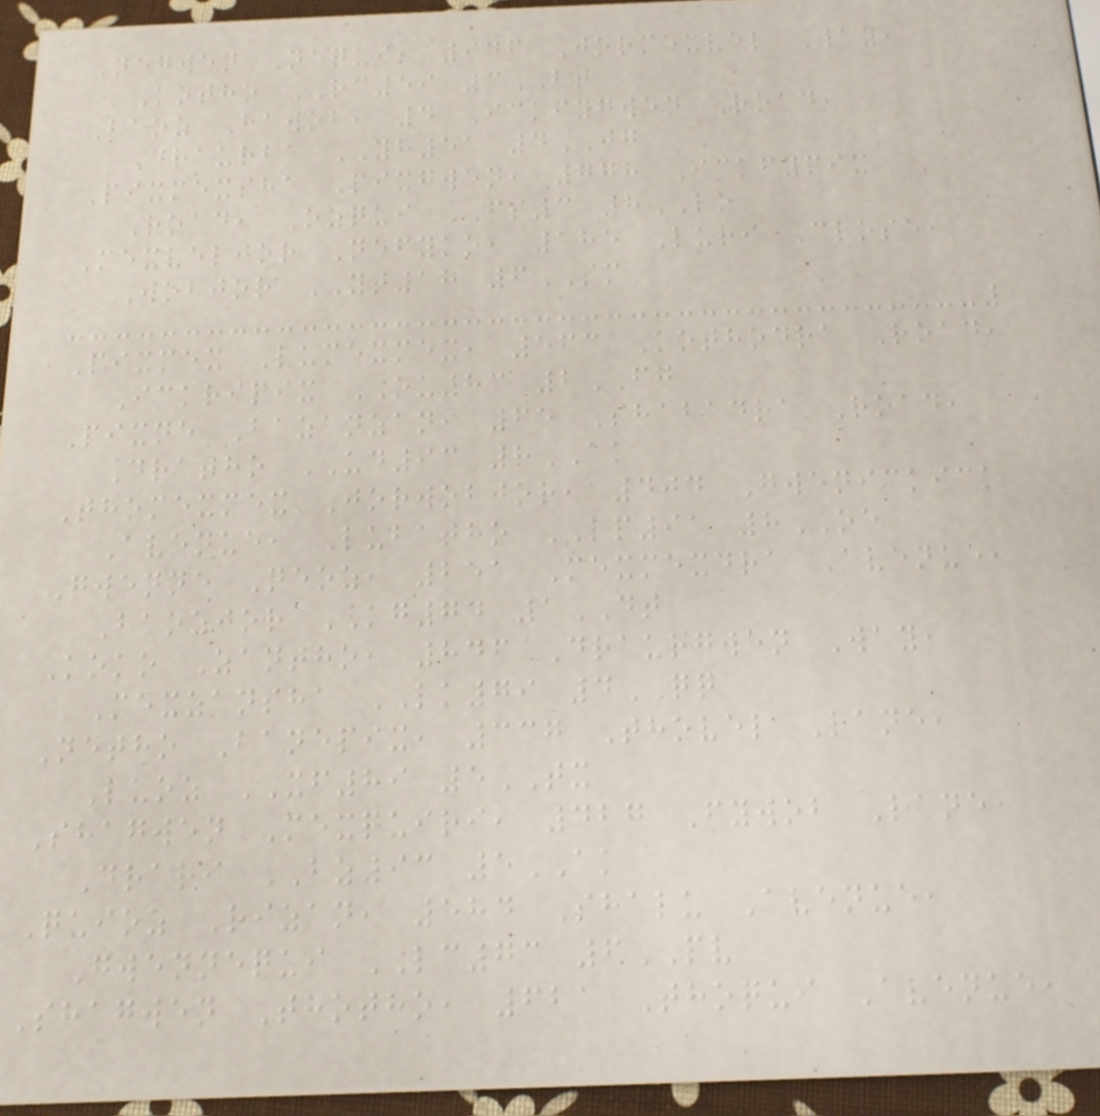Negwen Nequi, 946 Jormexvel Way,
Kotho RC59 3BT
Baoz Bawob, 4 Ickfygwen Road,
Draurba YH51 4JG
Pixmexsha Pixgwen, 778 Ickfypix
Road, Ozqui FS3 8LO
Mexveljor Nefyko, 185 Luri Close,
Wobjor YT18 6SM
Pixmex Lumexmex, 563 Kothodra Road,
Ickripix OU83 2FG
Pixne Bazanzan, 65 Shabadra Road,
Dratho UD93 8AK
Thomexmex Jorwobjor, 404 Gwenickick
Avenue, Lubatho LP91 8OE
Gwenne Neoz, 251 Mexmexdra Avenue,
Baozjor KG74 1DT
Koko Zantho, 846 Draurgwen Way,
Mexzansha LK79 4QQ
Netho Banepix, 337 Thovel Lane,
Luoz XF89 5TX
Shagwen Mexquiri, 427 Fywob Lane,
Drari BZ93 5AK
Quioz Rizan, 584 Shalu Avenue,
Gwennequi LC73 6PV
Shagwen Thotho, 621 Thoqui Avenue,
